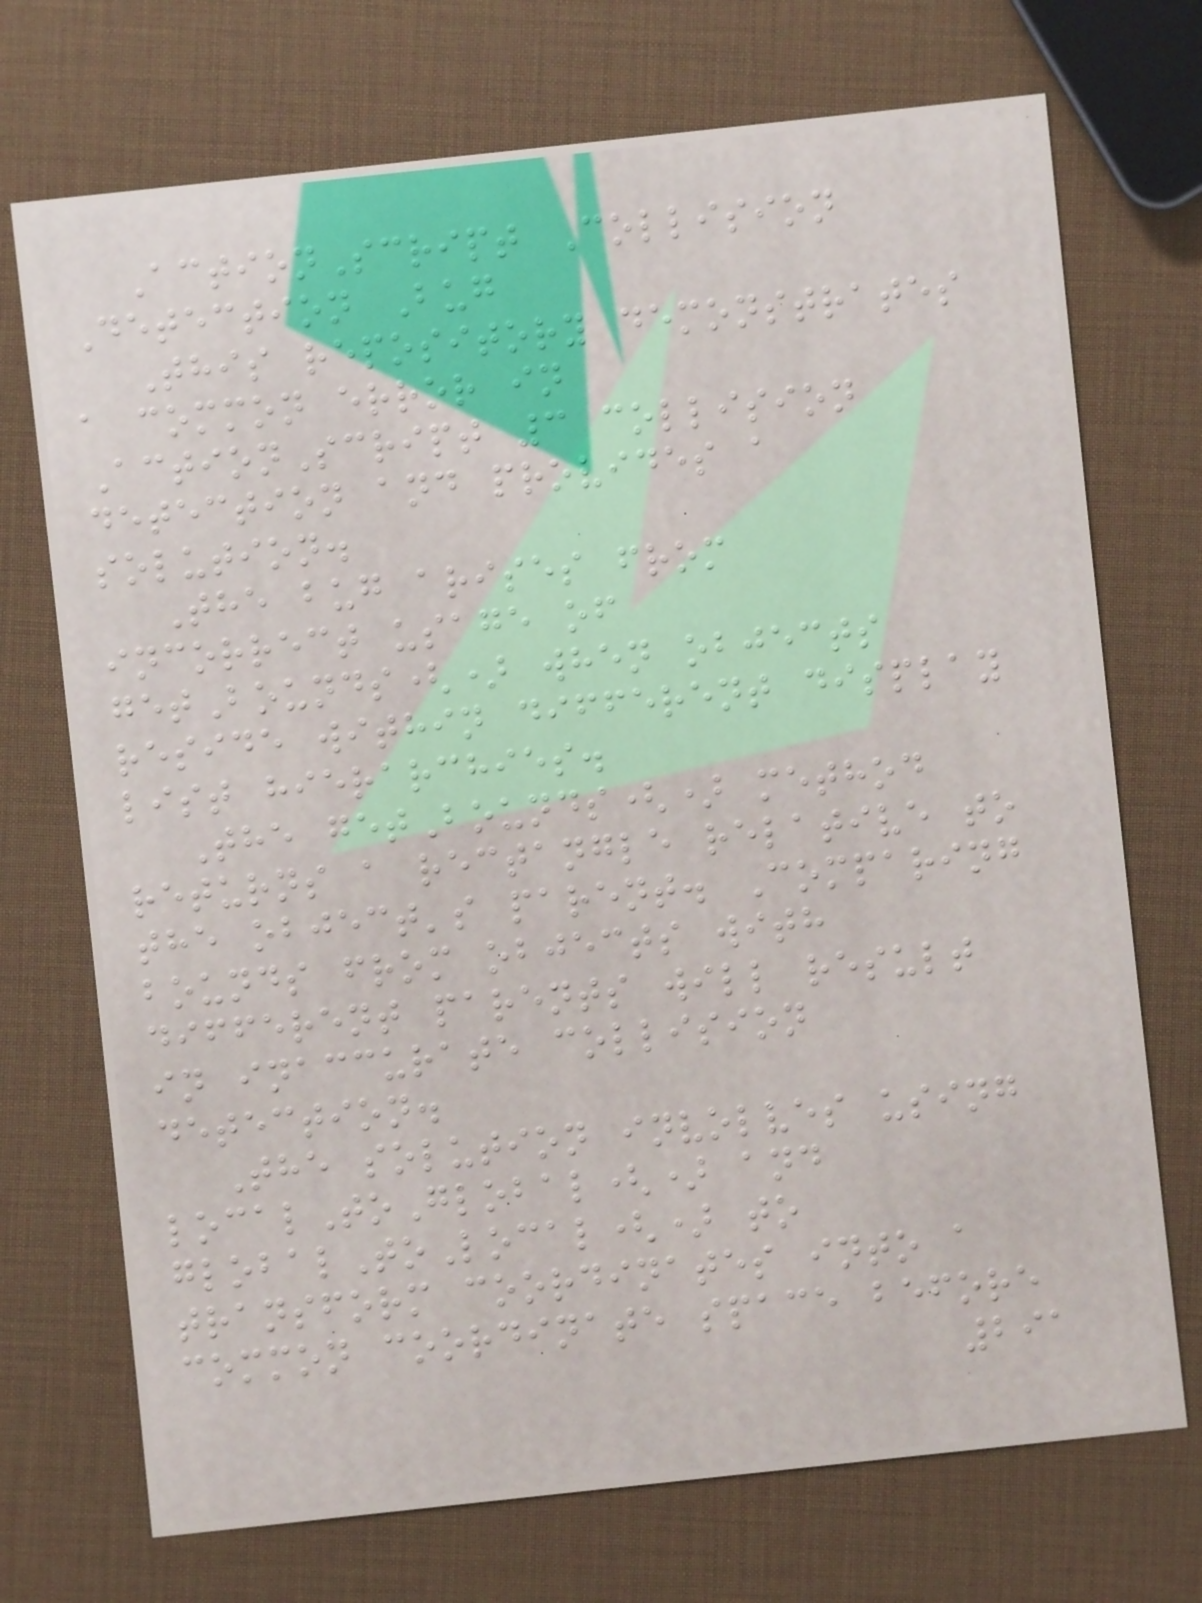ActionScript Collision
Detection Bug
This repository demonstrates
a common error in
ActionScript 3 collision
detection and provides a
solution.
The bug arises from
incorrect usage of
getBounds() when objects
reside within different display
list hierarchies.
The getBounds() method
returns a rectangle relative to
the object's parent. Comparing
bounds from objects with
different parents will result
in inaccurate collision
detection.
The solution involves using
localToGlobal() and
globalToLocal() to
transform coordinates into a
common coordinate space before
291
